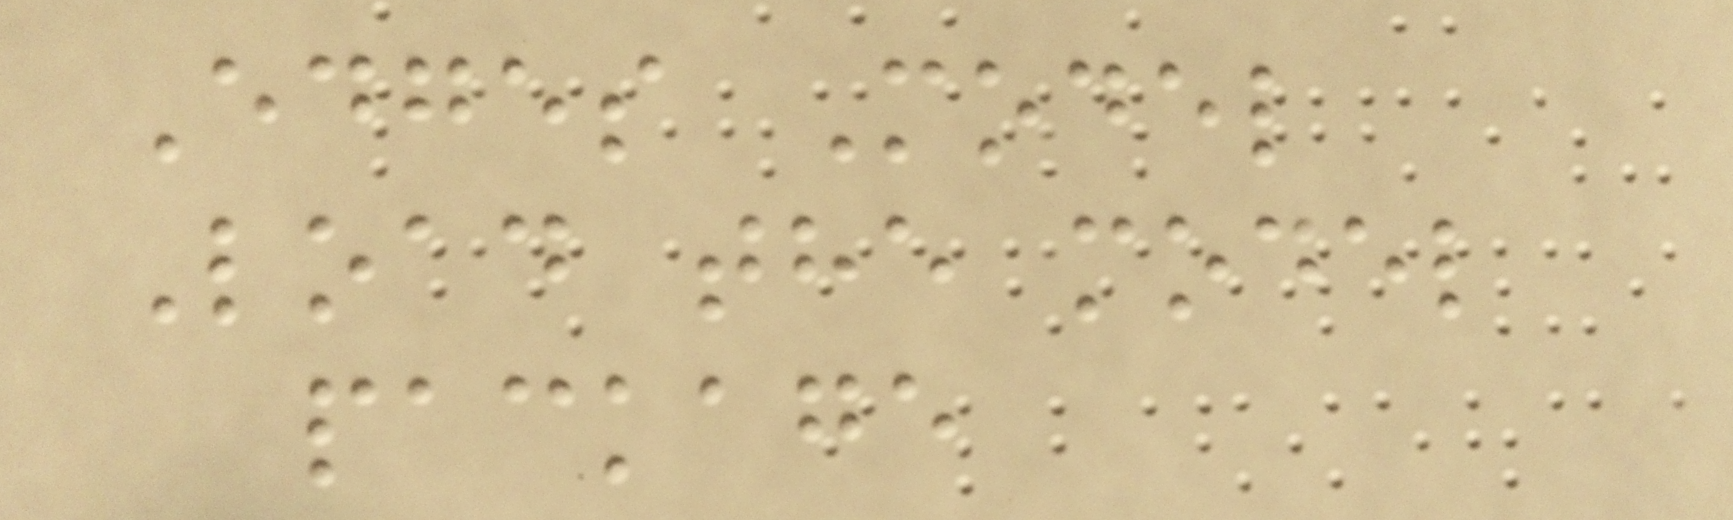Edges Model
Load the model
package
